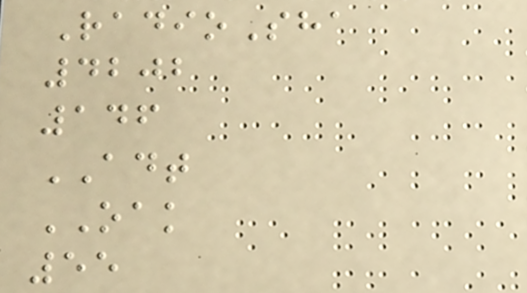RadioSha
4202
146
ADT
OAK
55
